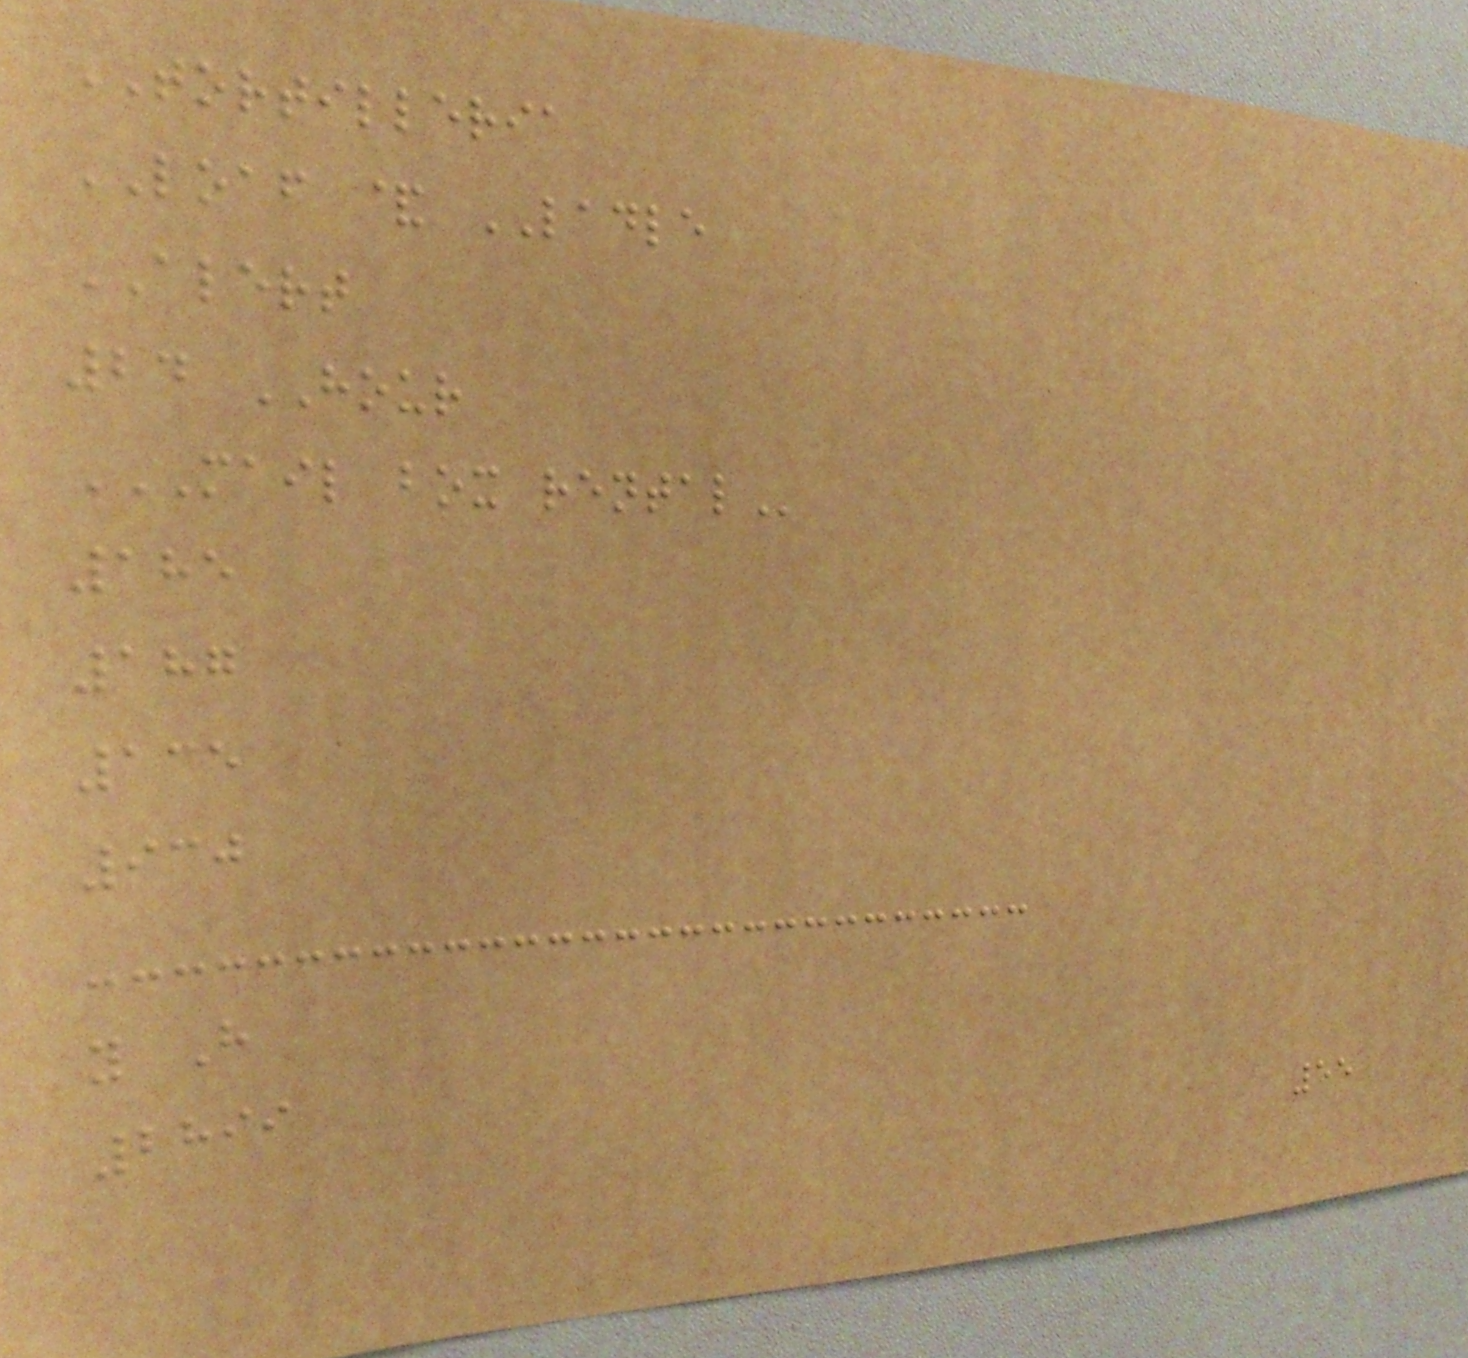TORTILLERIA
LOAF & LADLE
ALERT
24 HOUR
MAIL BOX RENTAL
185
187
135
930
y H
2899
55
